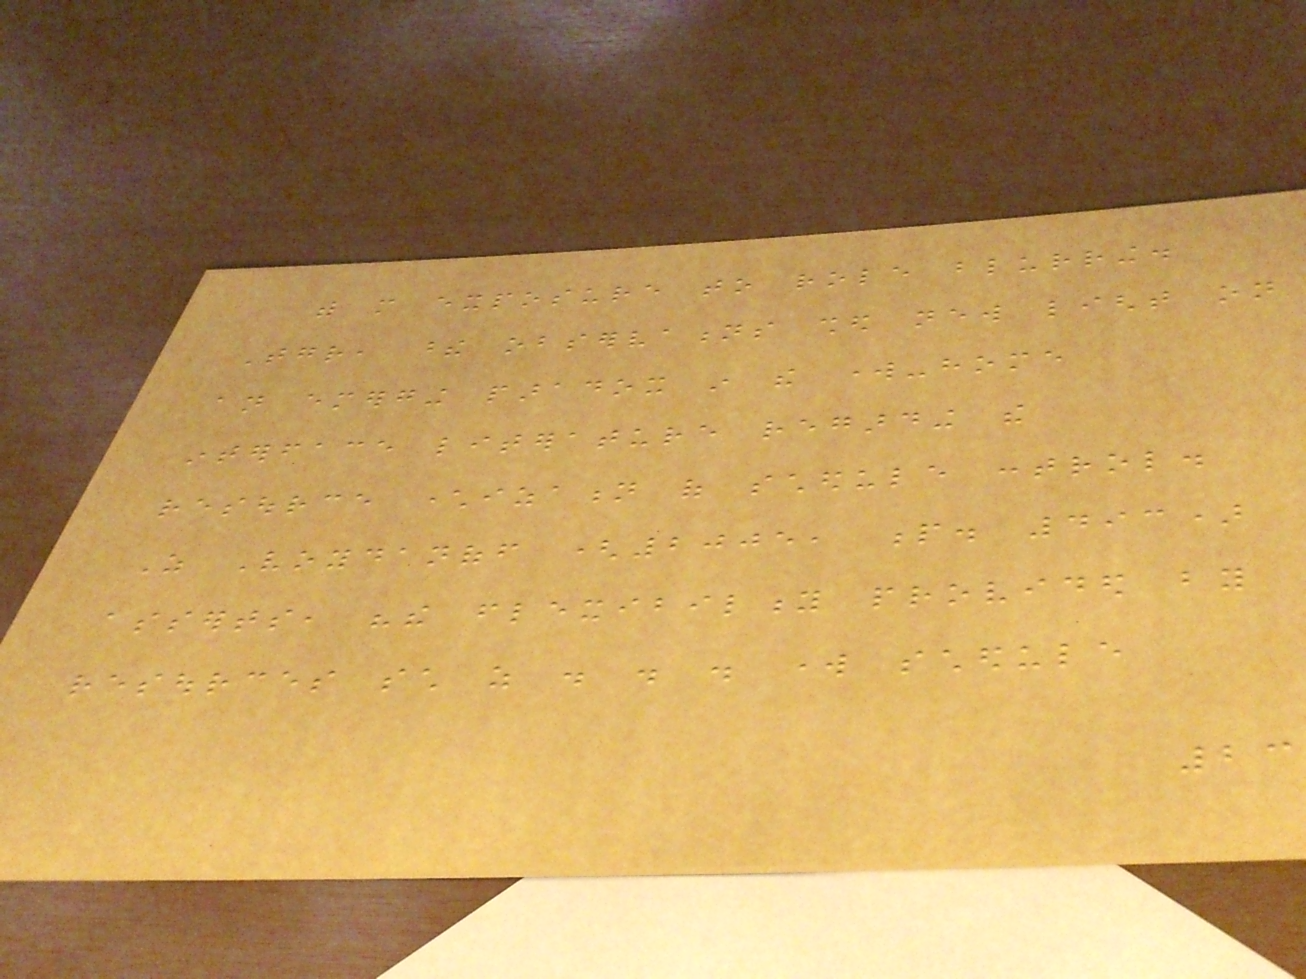with more exposure to role blurring.
Together, these observations shed new light on
an emerging paradox in the work-home
interface literature regarding the
resource characterization of schedule control.
As Voydanoff (2005, p. 493)
asserts, "the flexibility provided by
resources such as . . . work schedule
23
